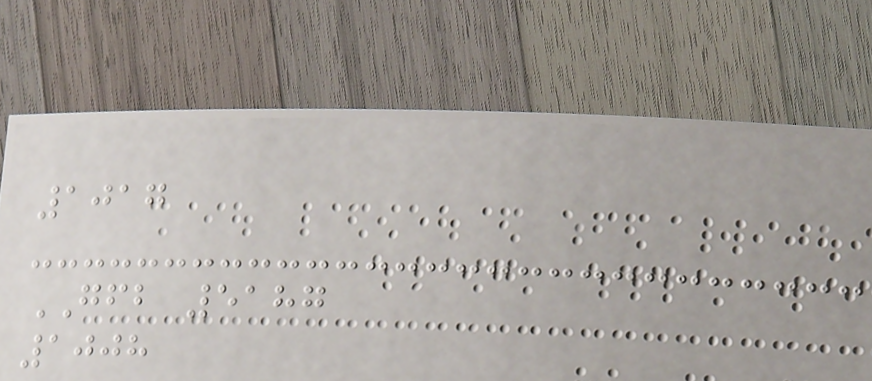1017
GFB 5187
1008
